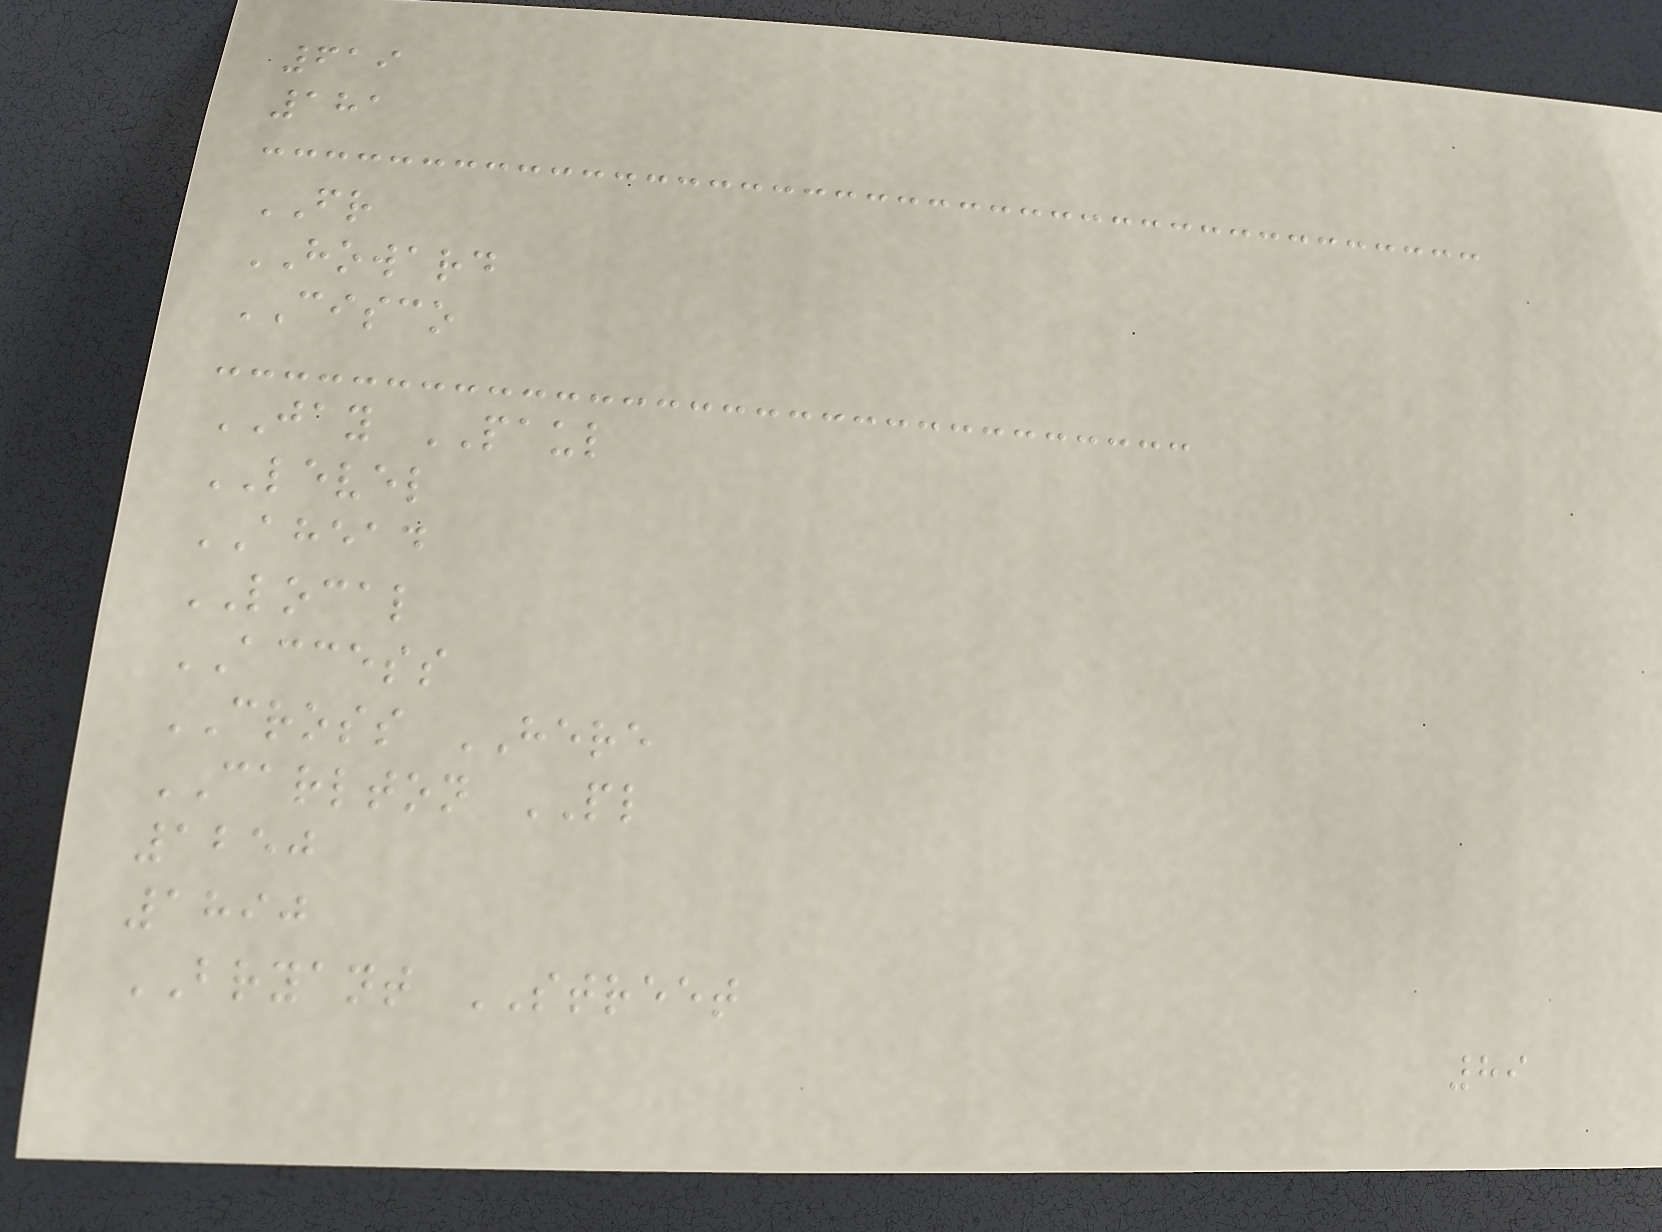619
181
FR
HOWARD
CISCO
JAY PAUL
LEVEL
AHEAD
LOCAL
ACCESS
CROSS HERE
CARLTON PL
1250
1890
BRYANT STREET
89
